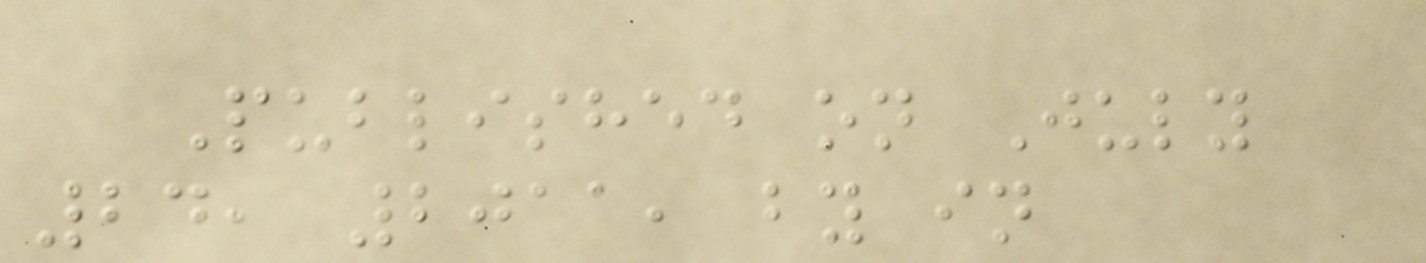Published on July
24, 2011, by in
